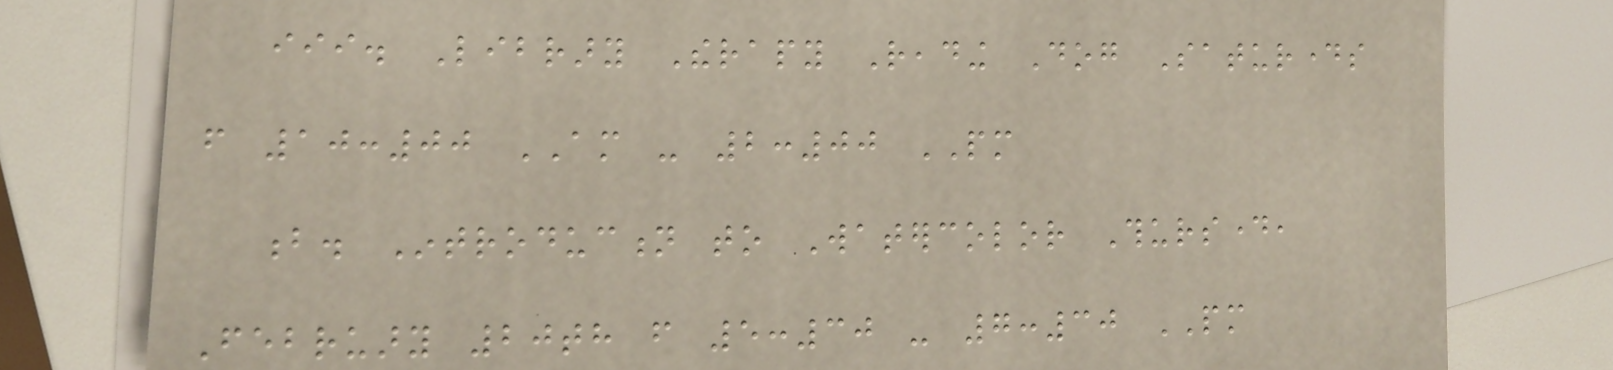iii. Library Therapy Reading Dog Saturdays
from 10:00 AM - 2:00 PM
b. Introduction to Watercolor Thursday,
February 20th from 5:30 - 7:30 PM
